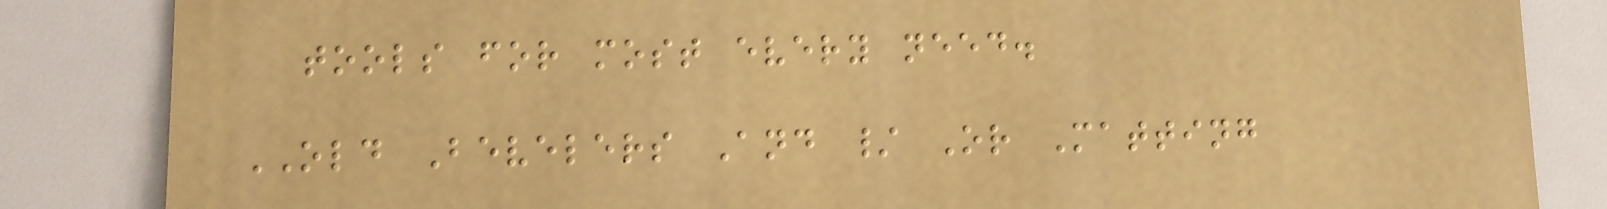tools for most every need.
OLD Bevelers And / Or Matting
